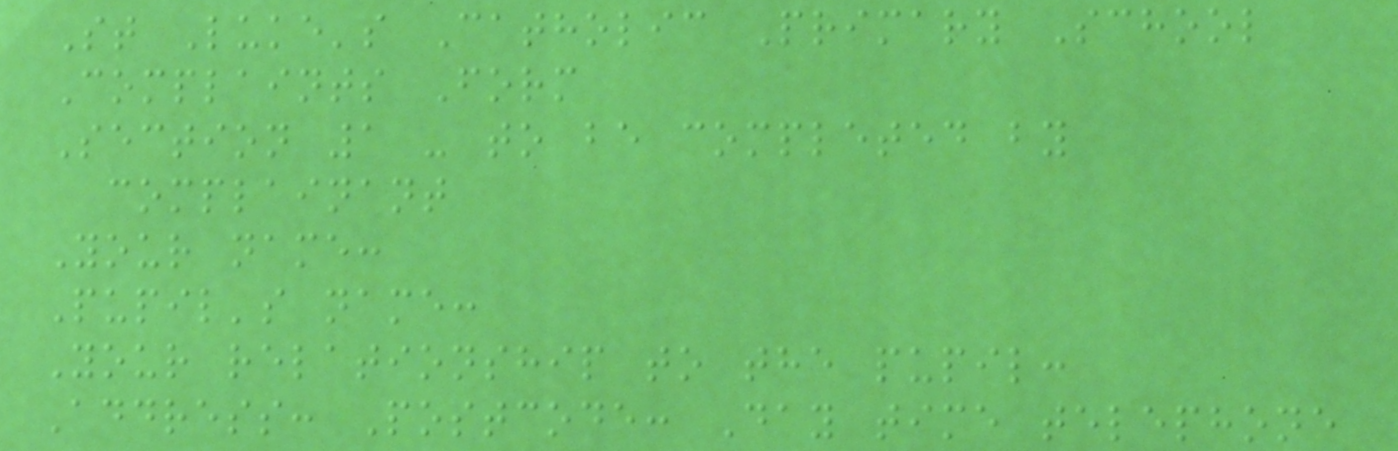St Luke's Catholic Primary School
Complaints Form
Section 1 - to be completed by
complainant
Your name:
Pupil's name:
Your relationship to the pupil:
Address: Postcode: Day time telephone
